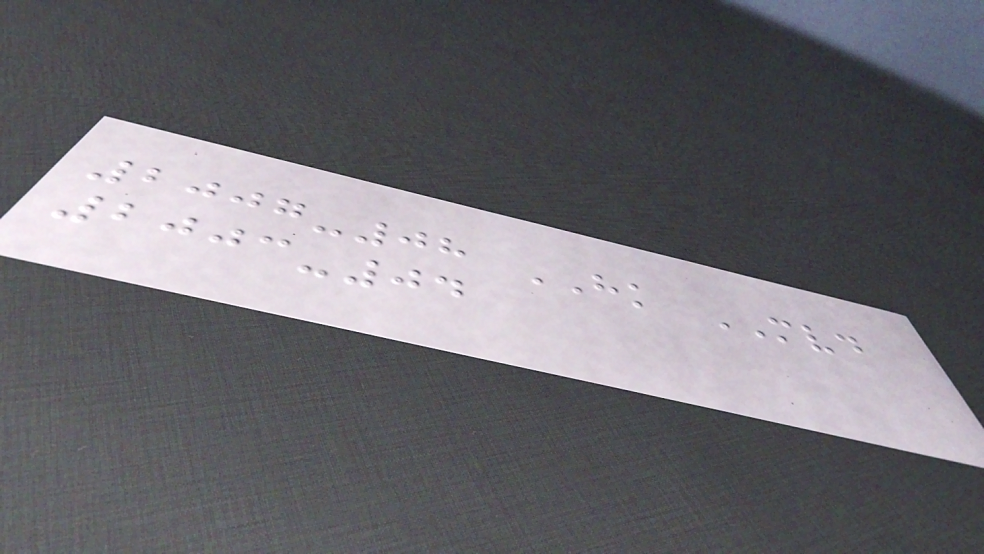2007-08 HK MVD
2003-04
